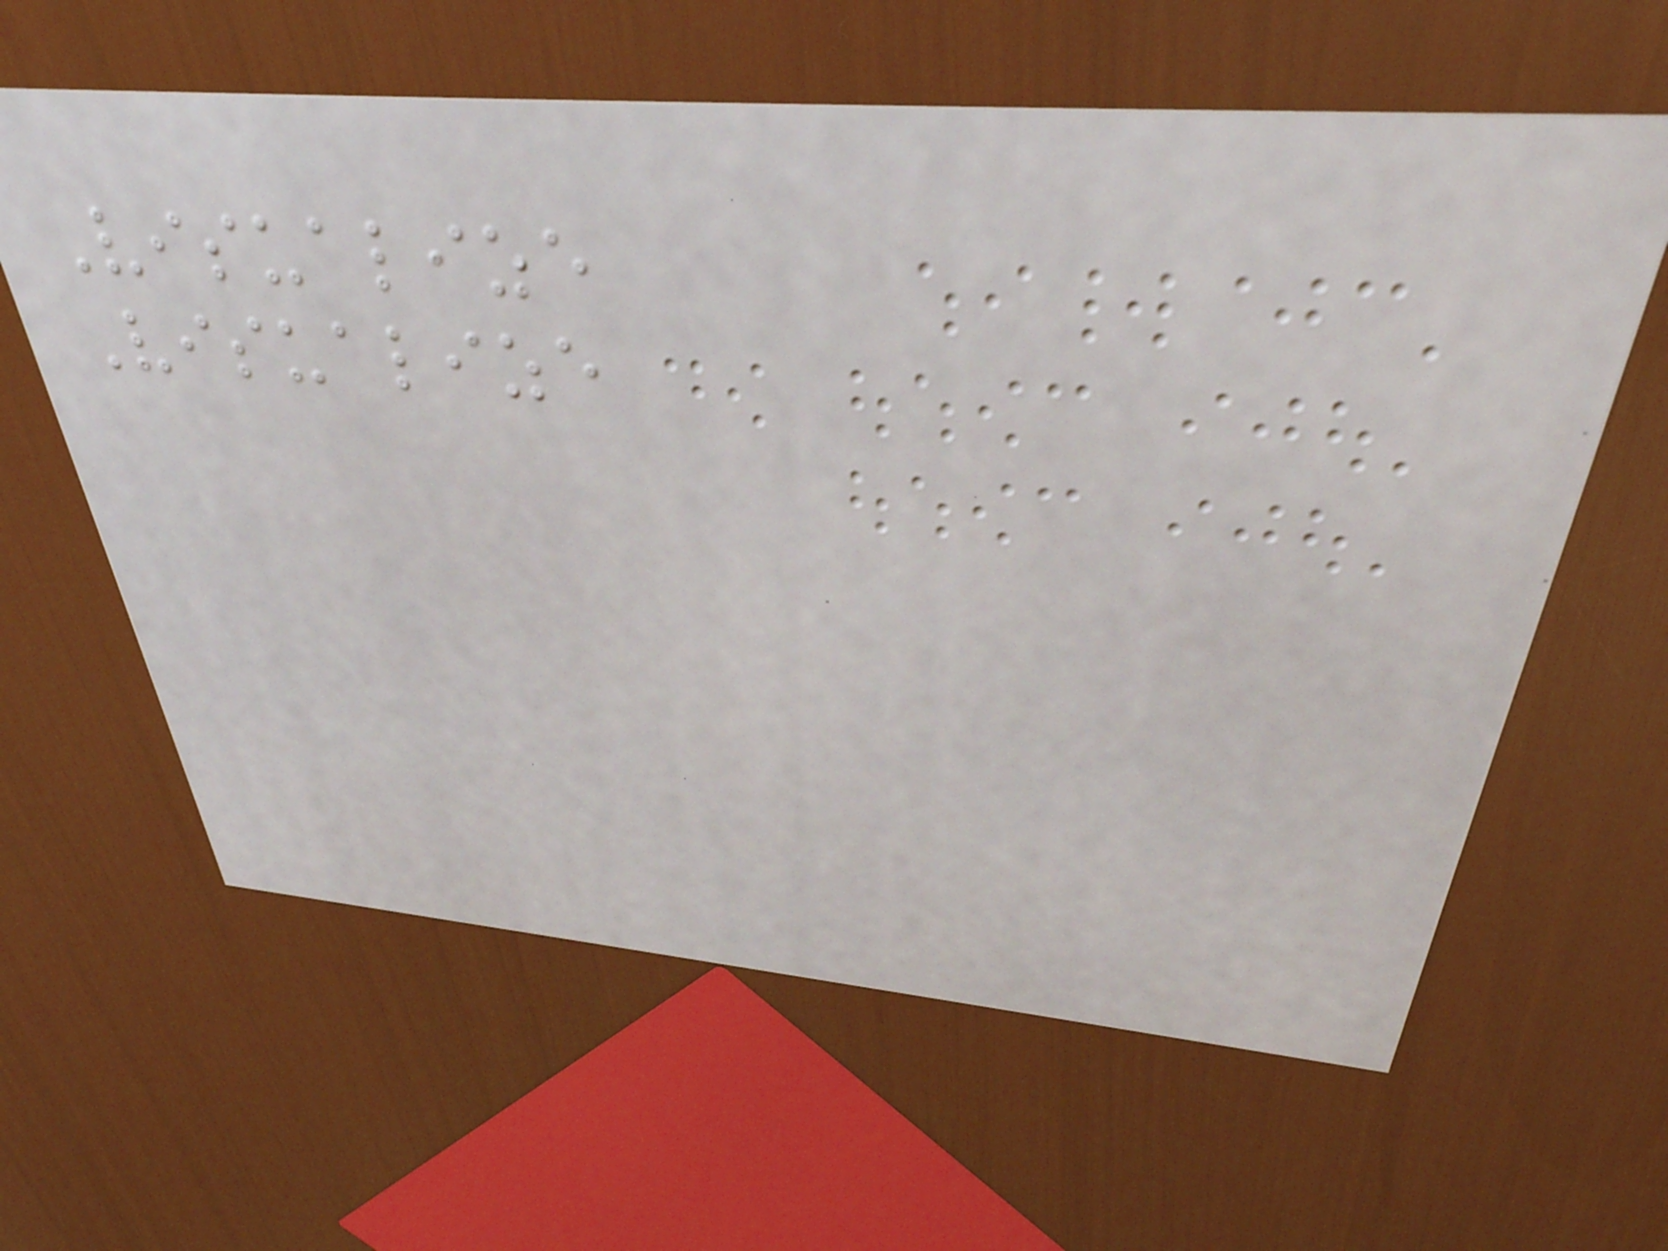Visualize
Visualize
